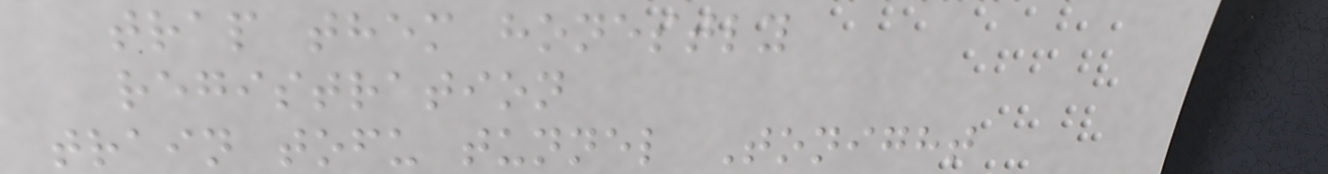trap them honestly
registration
train tofu tunnel Tonight
